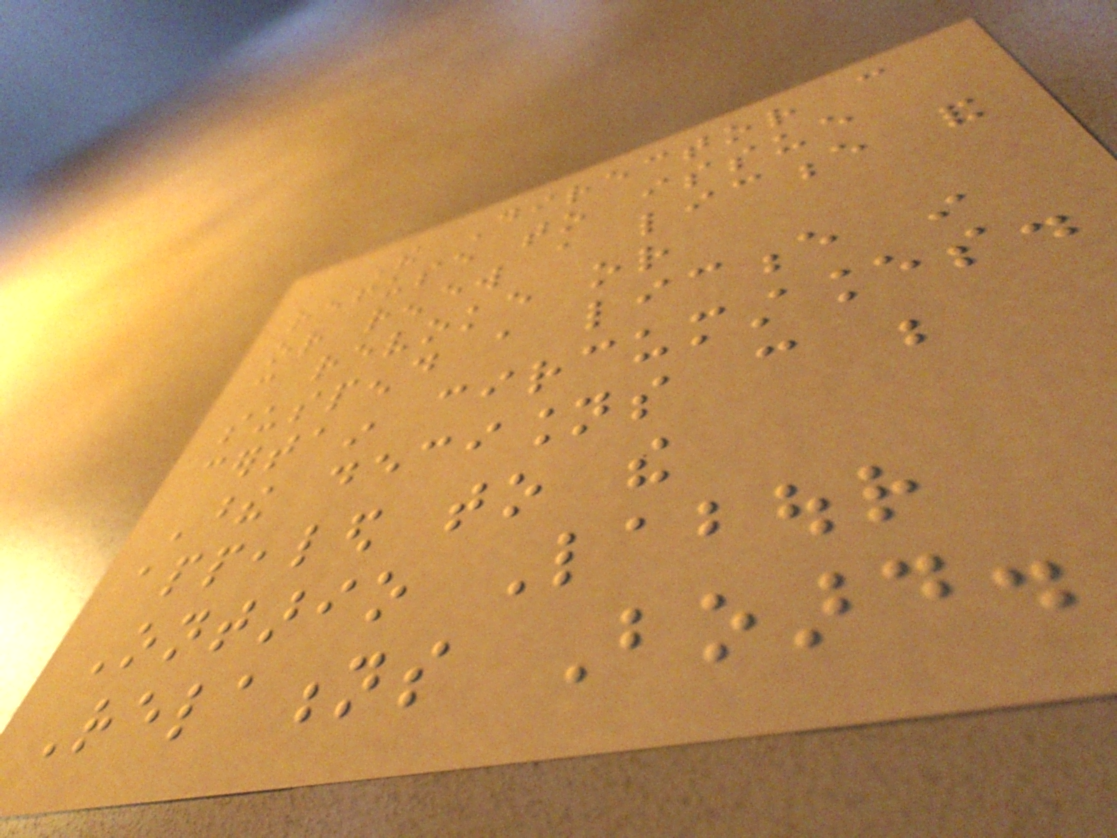The Director can
refuse to issue
or renew a licence and
can revoke or
suspend a licence in
certain circumstances.
These decisions can be
appealed to the
Ontario Labour
Relations Board.
